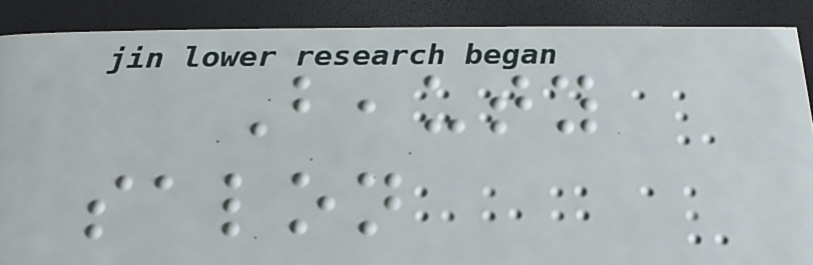Beauty
salon
